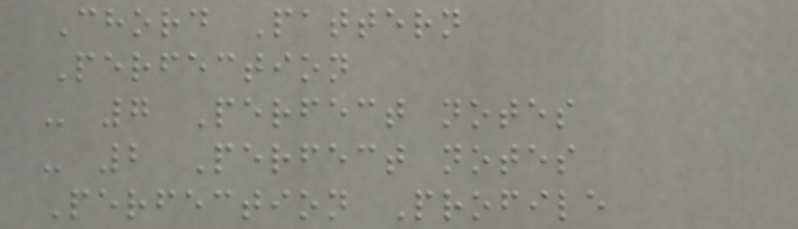Chord Pattern
Perfection
- 7 Perfect notes
- 2 Perfect notes
Perfection Profile
